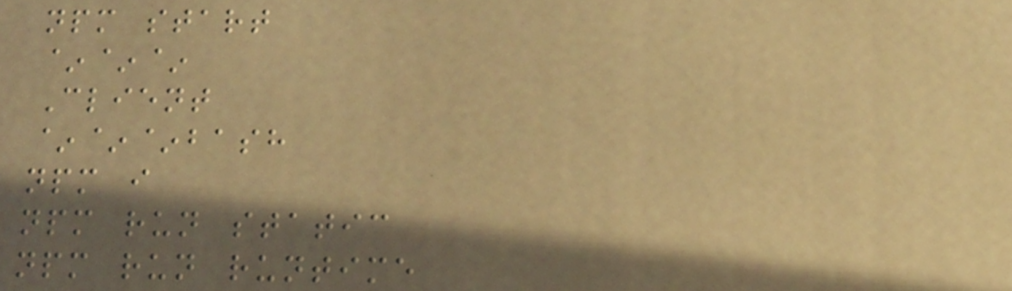npm start
~~~
Client
~~~bash
npm i
npm run static
npm run runtime
